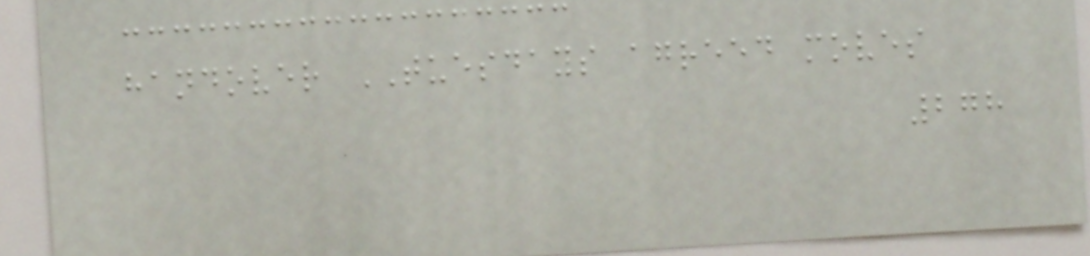handover TUESDAYS agreed moves
278
